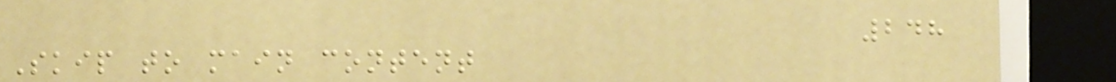248
Skip to main content
